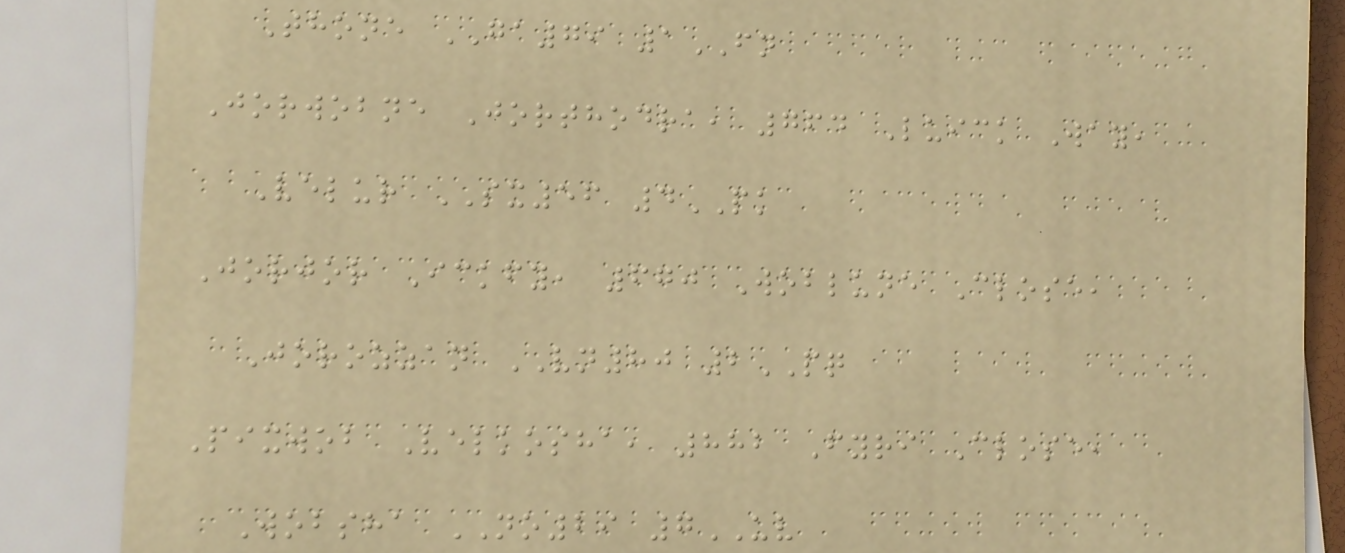Thone GA79 1FN
Jorwobne Jorthodra, 764 Luick Way,
Velur SX56 4PK
Jorjor Ickfy, 670 Woblune Close,
Jorozzan VN80 2PQ
Pixwob Velkosha, 882 Fyri Close,
Wobsha NO29 7UV
